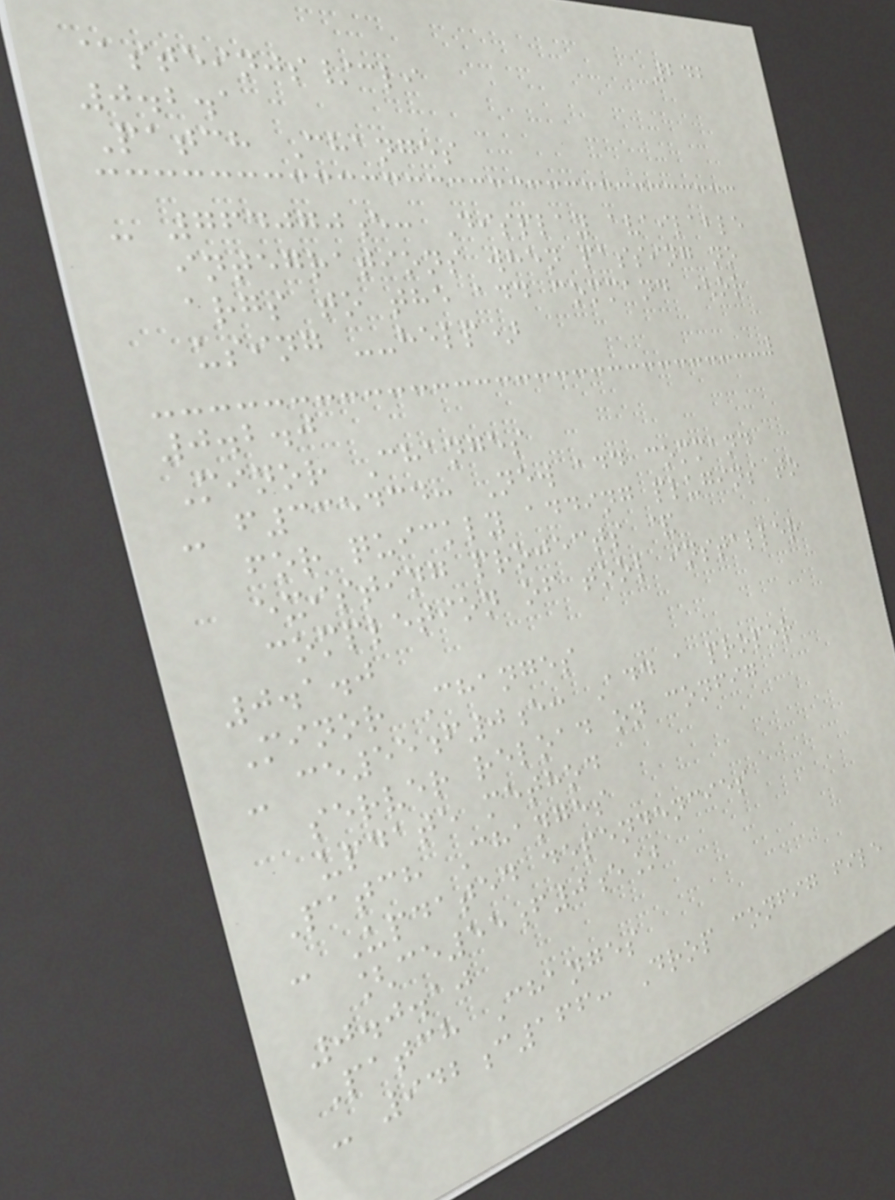242
@steinjs/cli
0.2.1
Patch Changes
- 764070e: Display available
integrations when passing no
args to the add command (or
using --help)
0.2.0
Minor Changes
- f335434: New add command
for quickly adding plugins to
existing projects &
completion of tool installer
0.1.0
Minor Changes
- ce55f0e: Add a proper
server reload on config
update method
Patch Changes
- Updated dependencies
[ce55f0e]
0.0.10
Patch Changes
- 942c166: Drop config file
